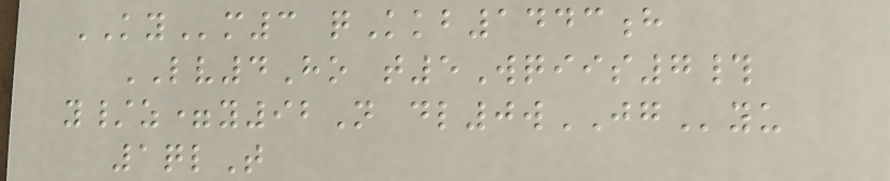KYm3 qKkb1443h
LV4Ho t5Wqiis7#
y/z=y92N dl0wJGyu
1qlT
